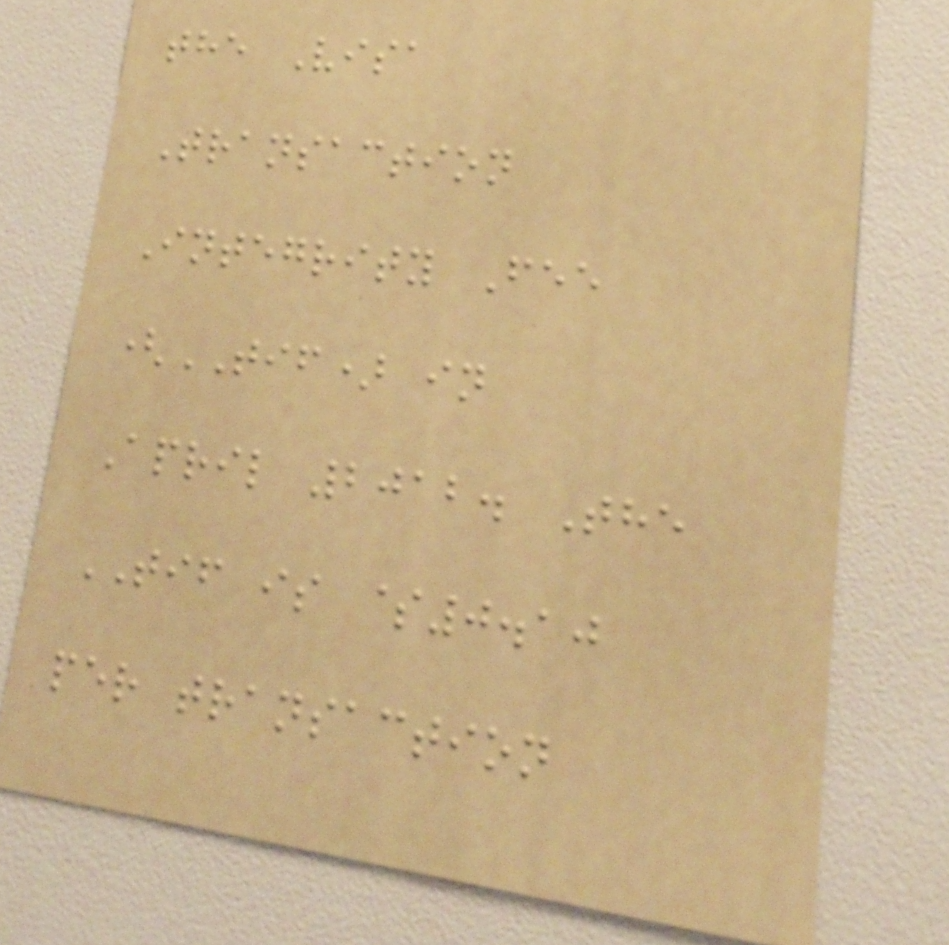the Visa
Transaction
Integrity Fee
(TIF) in
April 2012. The
TIF is $0.10
per transaction
